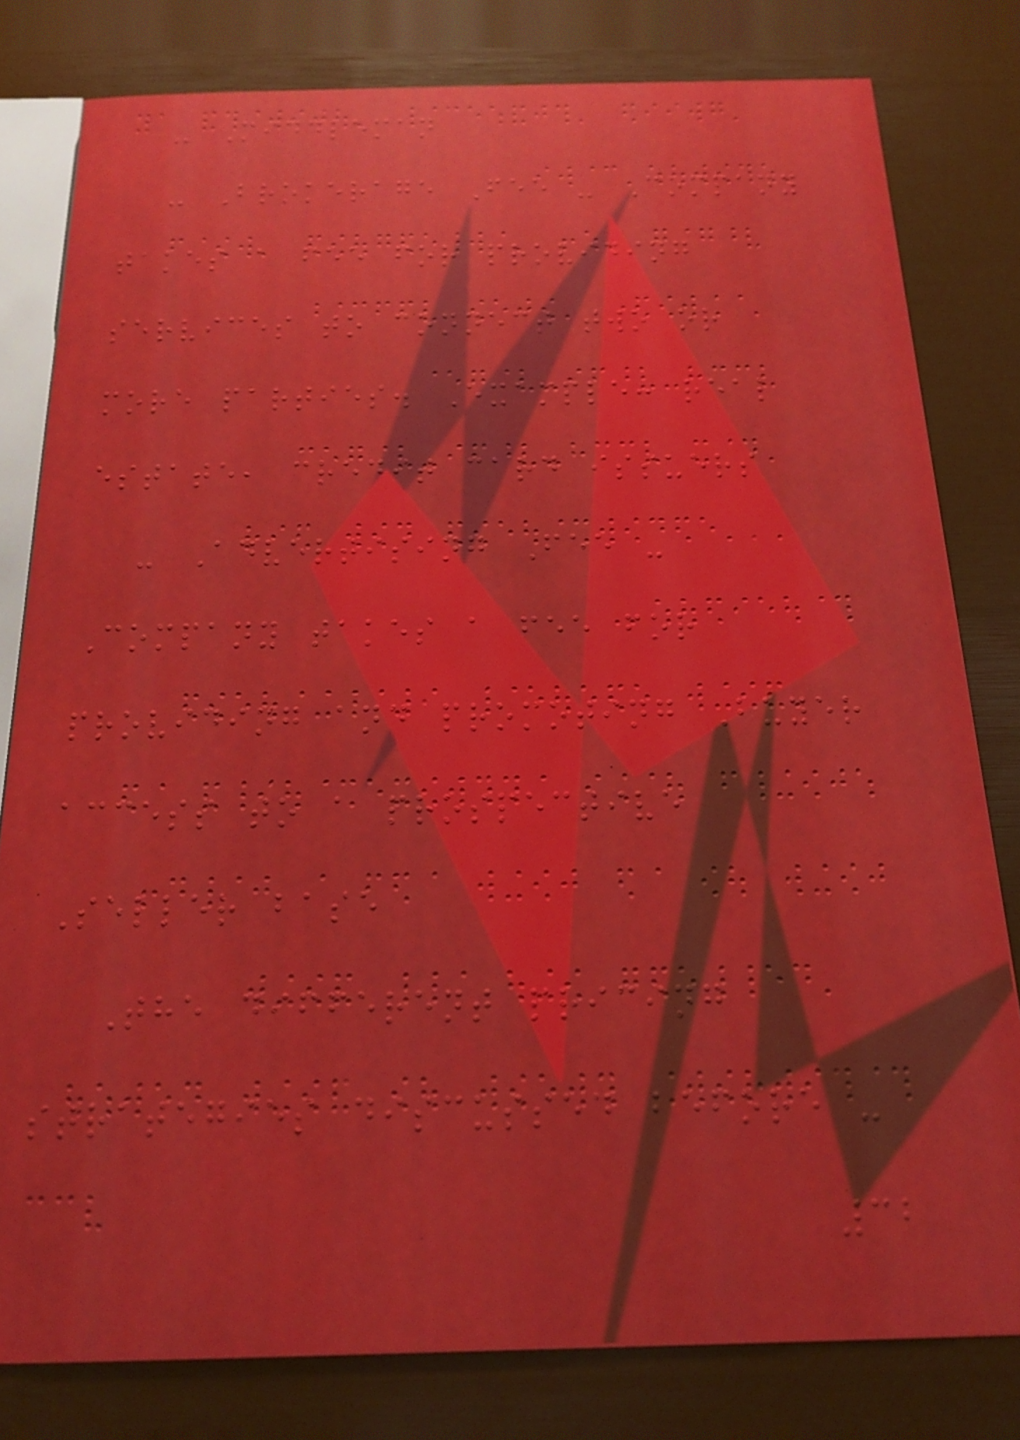- Middleman
- Brokerage Fee - Company
takes a fee for providing
services to connect two or
more parties. Example: real
estate, credit card issuers
- Advertising Fee -
Company takes a fee for
providing and promoting Buyer
access to a prospective
Seller base
The different pricing
strategies discussed before -
32
